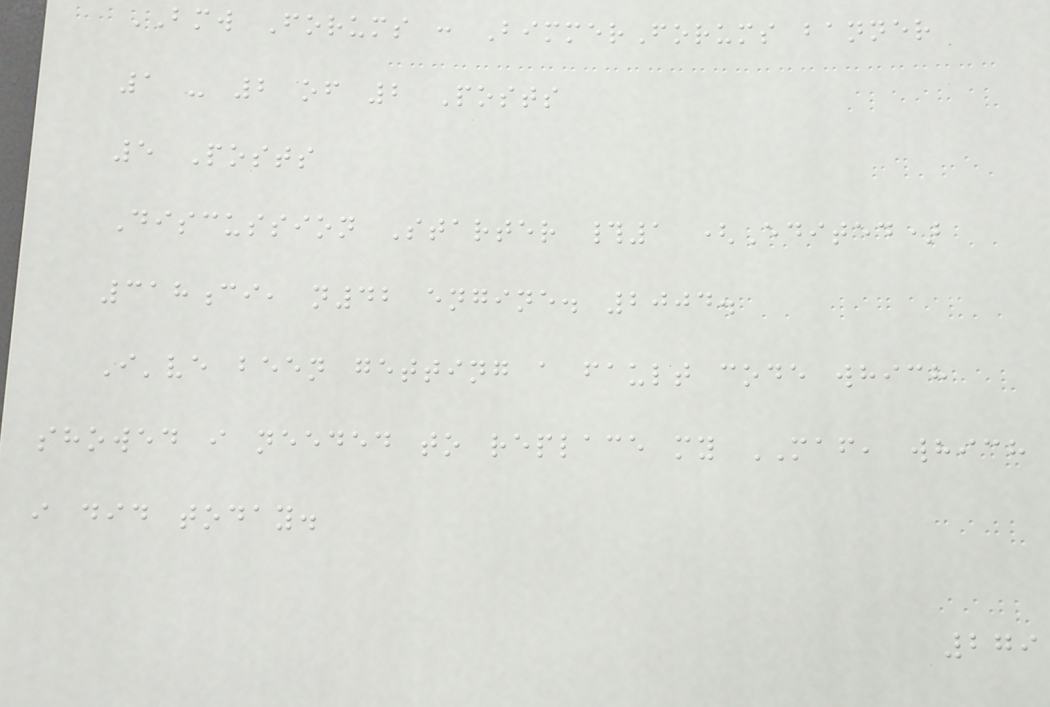BMW Forums : BimmerForums banner
1 - 2 of 2 Posts
5 Posts
Discussion Starter #1 (Edited)
318ci, n42 engine. 2004.
I've been getting a fault code which
showed i needed to replace my MAF, which
i did today.
279
